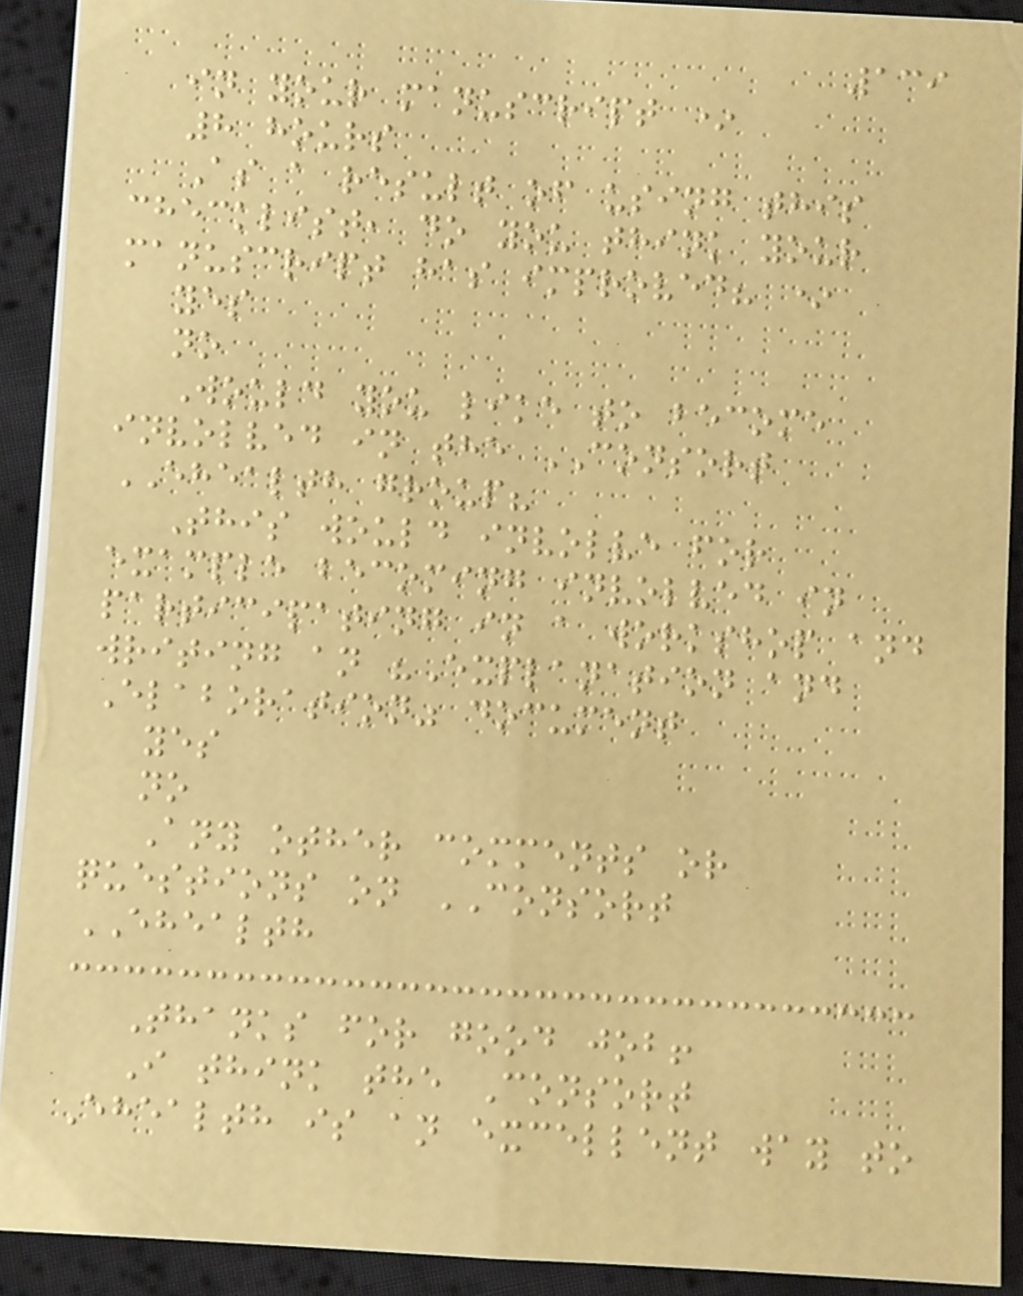139
in your manuscript *
8 hours
As a result of using this
checklist, do you think your
manuscript has improved? *
yes
no
Would you like to become
involved in the CONSORT
EHEALTH group?
This would involve for
example becoming involved in
participating in a workshop and
writing an "Explanation and
Elaboration" document
yes
no
Any other comments or
questions on CONSORT
EHEALTH
Thanks for good job!
I think the Consort
Ehealth is an excellent way to
